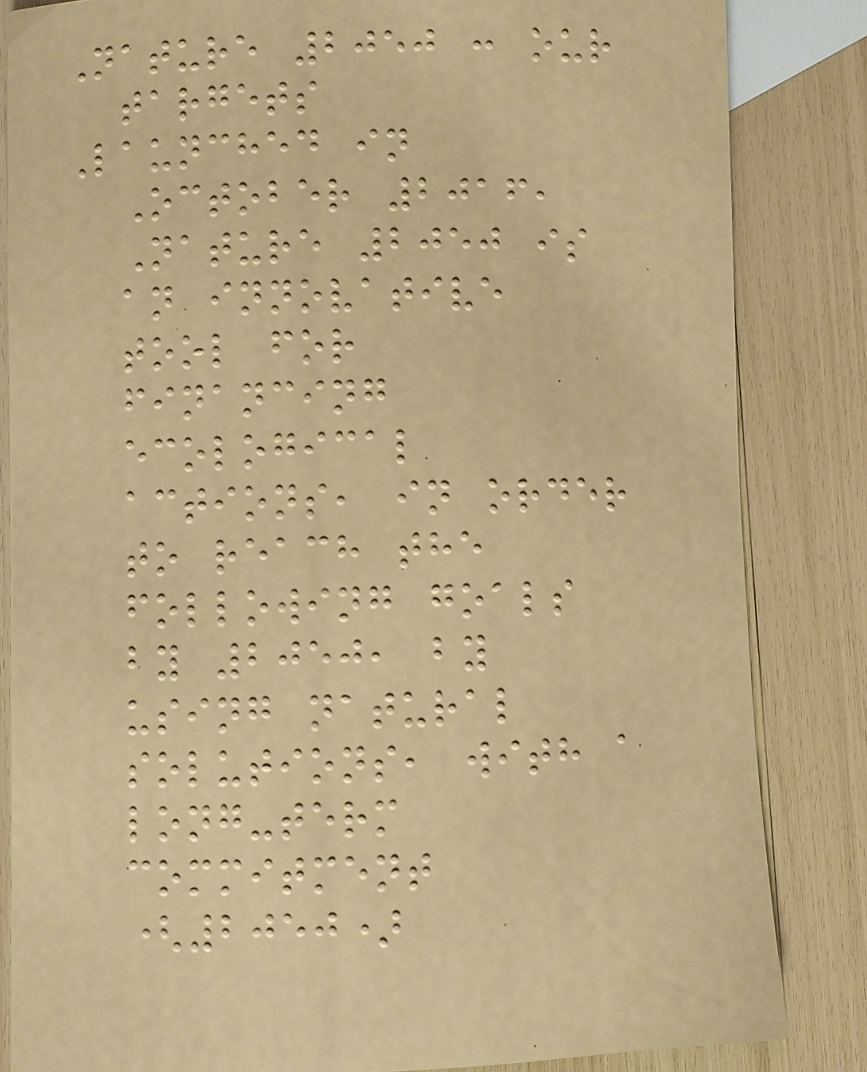Nature 2050 : our
targets
Launched in
October 2016,
Nature 2050 is
an innovative
tool for
financing
ecological
actions, in order
to reach the
following goals
by 2050, by
using natural
solutions, with a
long-term
commitment
(2050)
